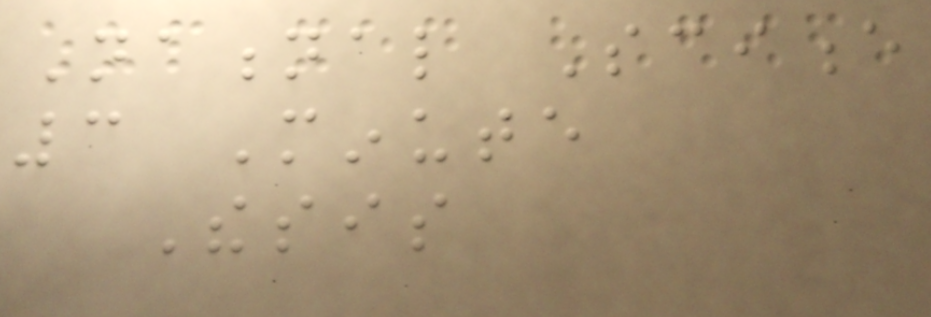National Science
3 Minute
Thesis
